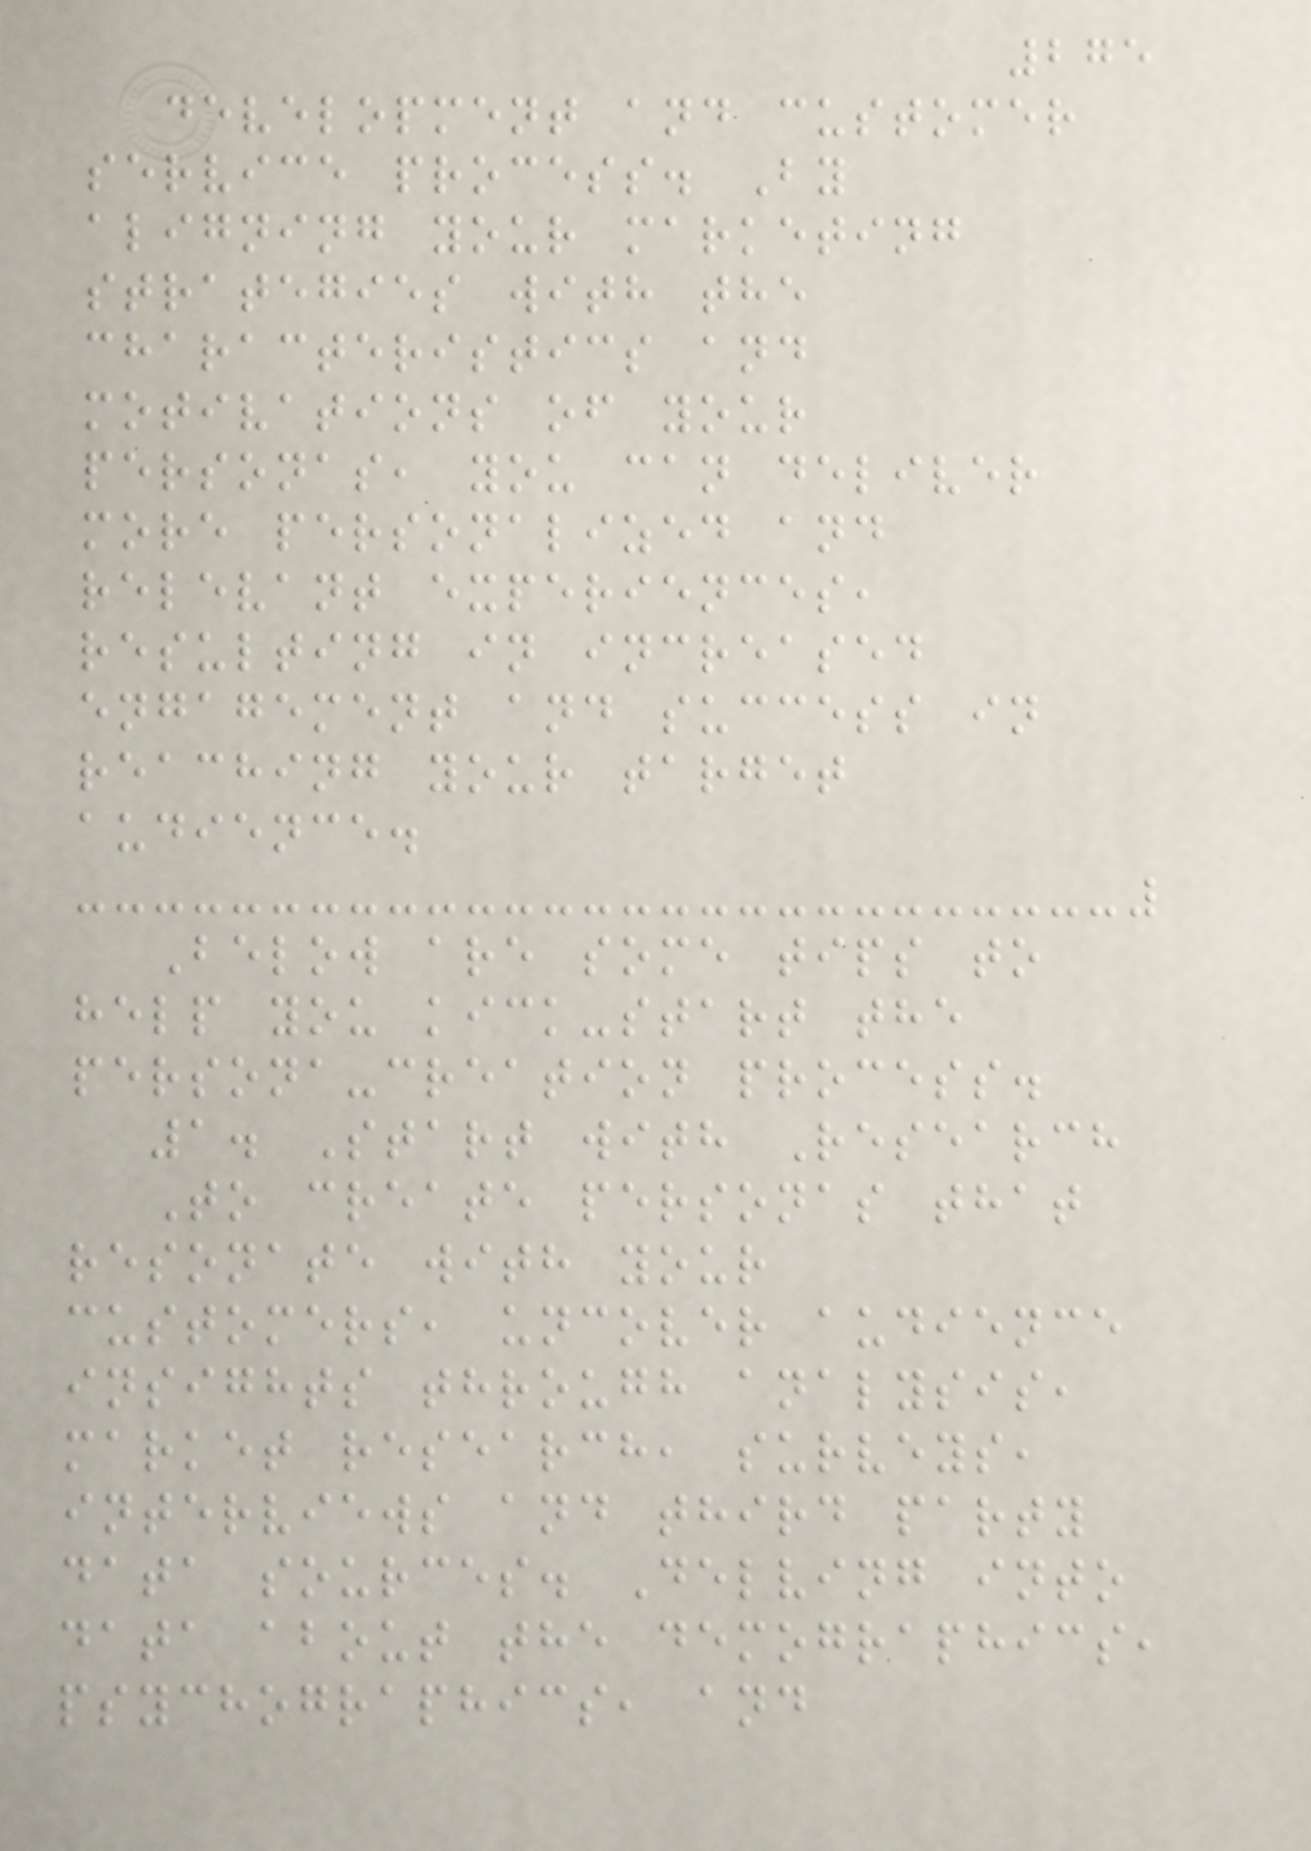275
development and customer
service process. By
aligning your marketing
strategies with the
characteristics and
motivations of your
personas, you can deliver
more personalized and
relevant experiences,
resulting in increased
engagement and success in
reaching your target
audience.
Below are some tips to
help you kick-start the
persona-creation process.
1. Start with Research
To create personas that
resonate with your
customers, uncover audience
insights through analysis,
market research, surveys,
interviews and third party
data sources. Delving into
data about the demographics,
psychographics, and
